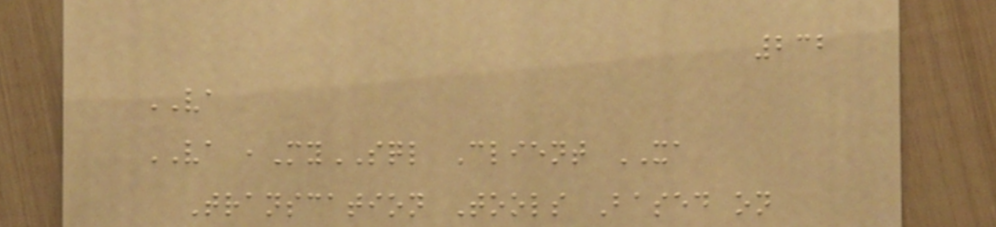232
VA
VA ,MySQL Client XA
Transcation Tools Based on
